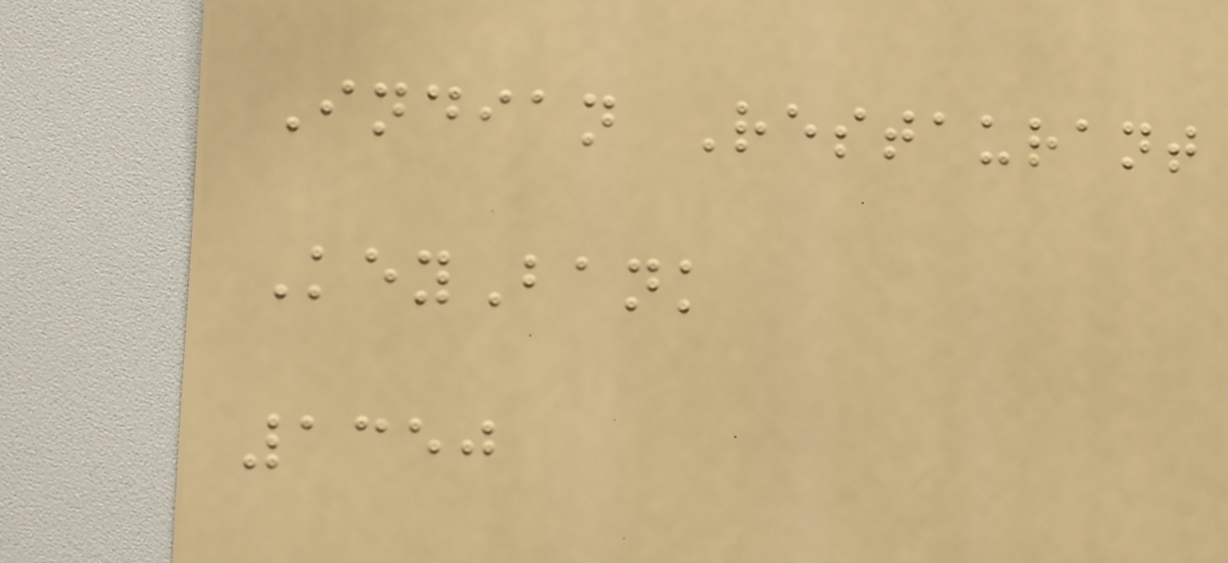Indian Restaurant
KeyBank
1350
